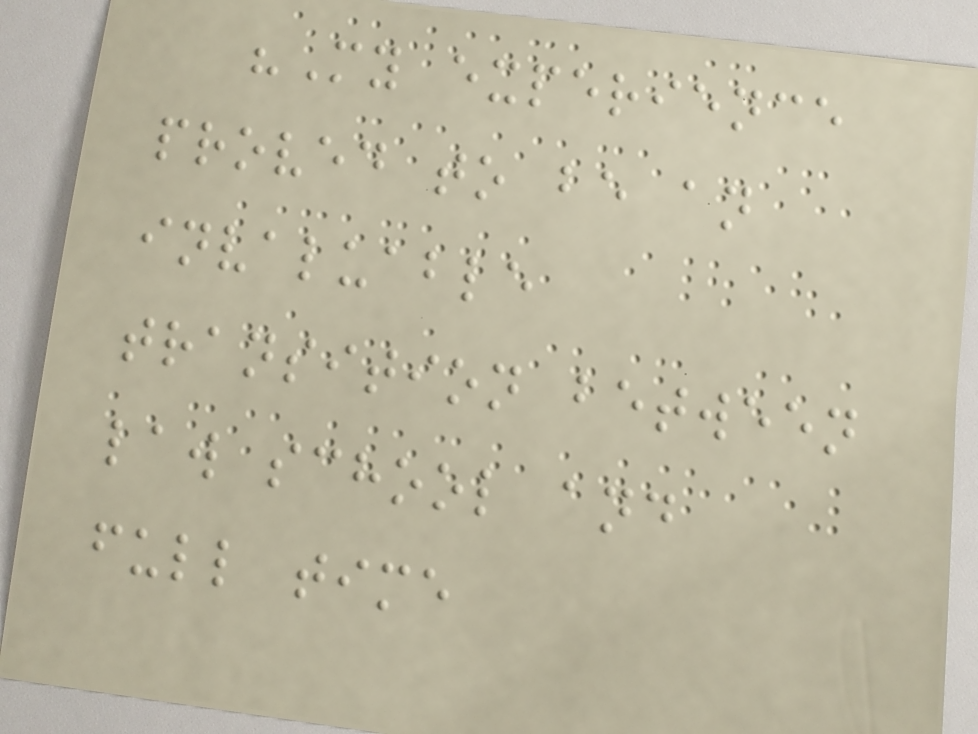"My experience
proved to be an
invaluable
transition between
law school and
full time
